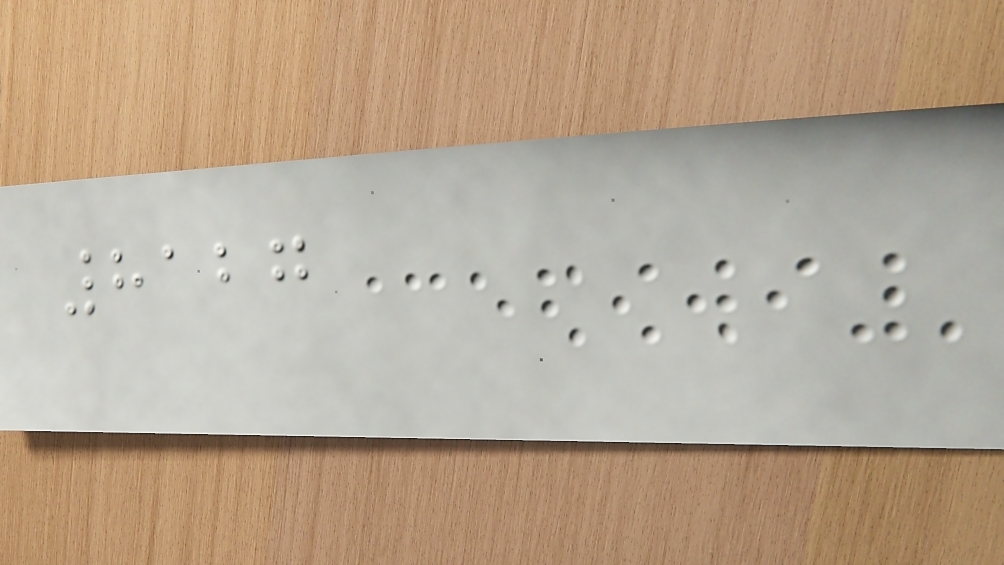8127
